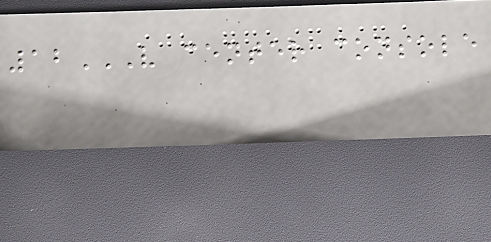12V CENTER CONSOLE
